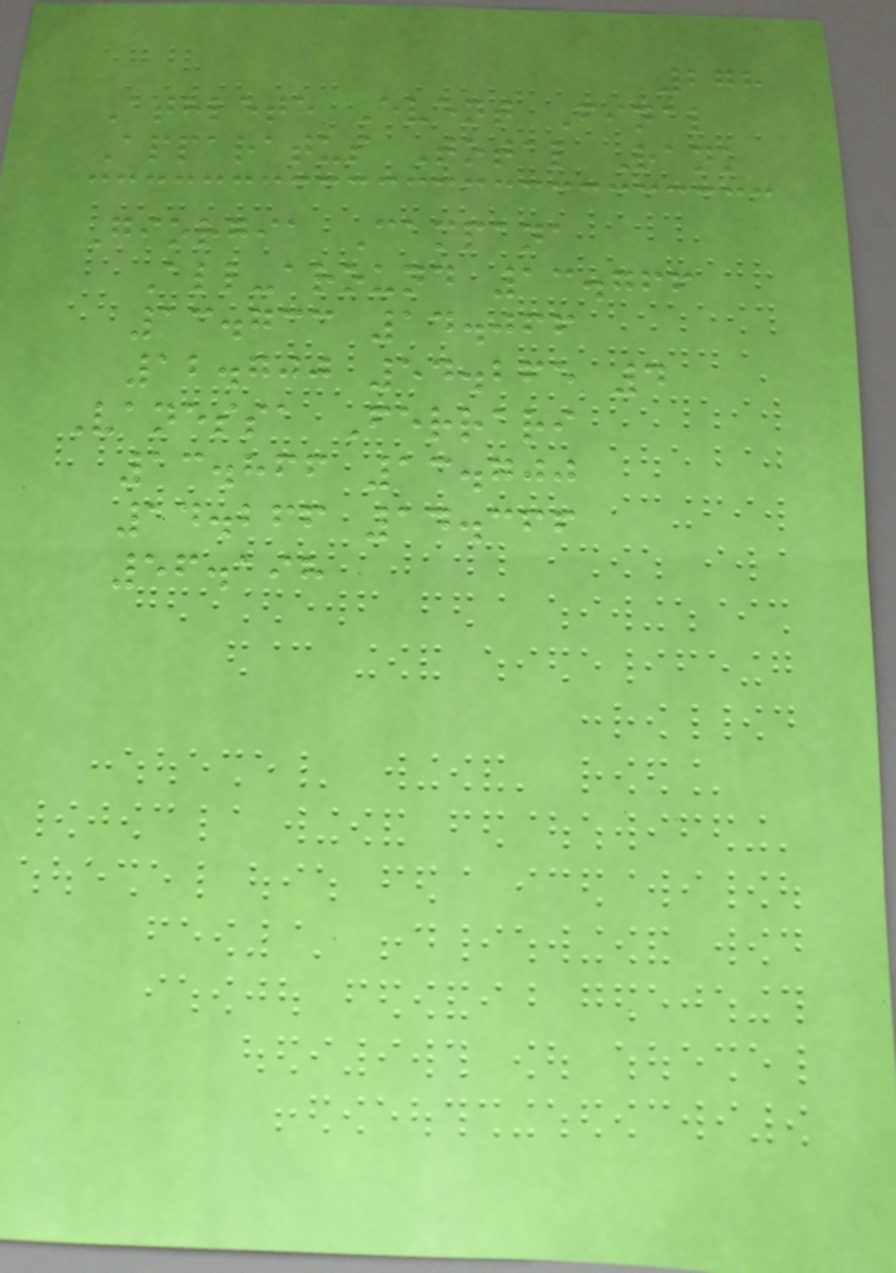278
Athlete Event Final
Apparatus Total Rank
Giorgia Campana
All-around 13.766
13.733 14.066
12.700 54.265 4
Vanessa Ferrari
13.866 13.700
14.266 14.366
56.198
